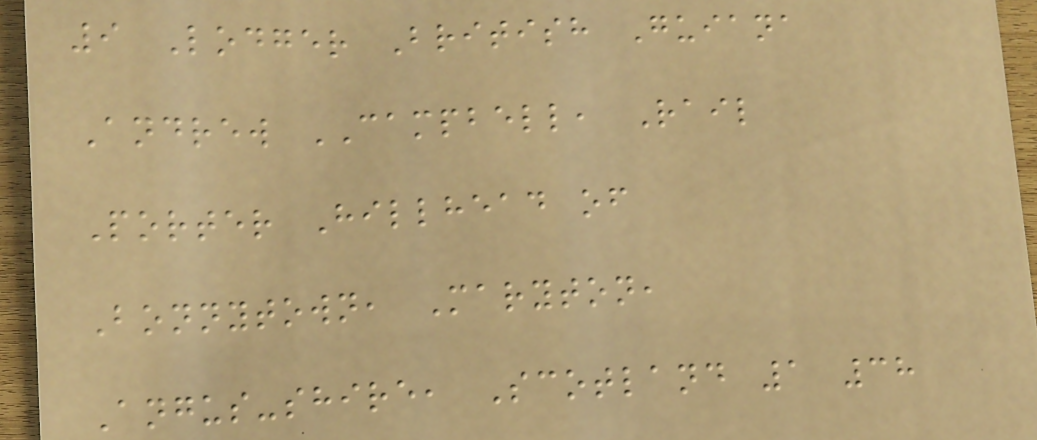9 Lodger British Guiana
Andrew CAMPBELL, Rail
Porter Hillhead of
Bonnytown, Maryton,
Angus-shire, Scotland 1 38
